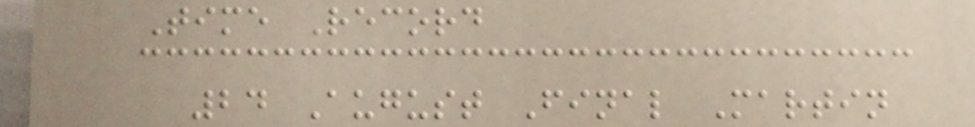Time Record
24 August Final Martin
